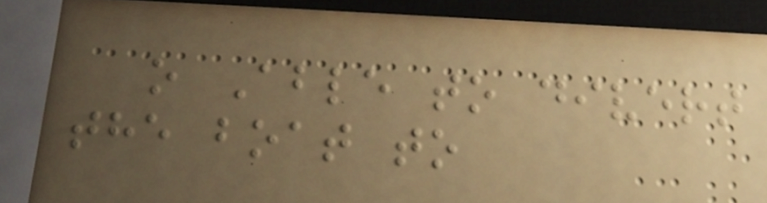o Able to divert
the boat to
